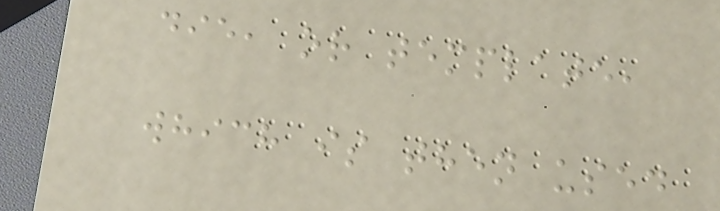die, or template,
which is then used
